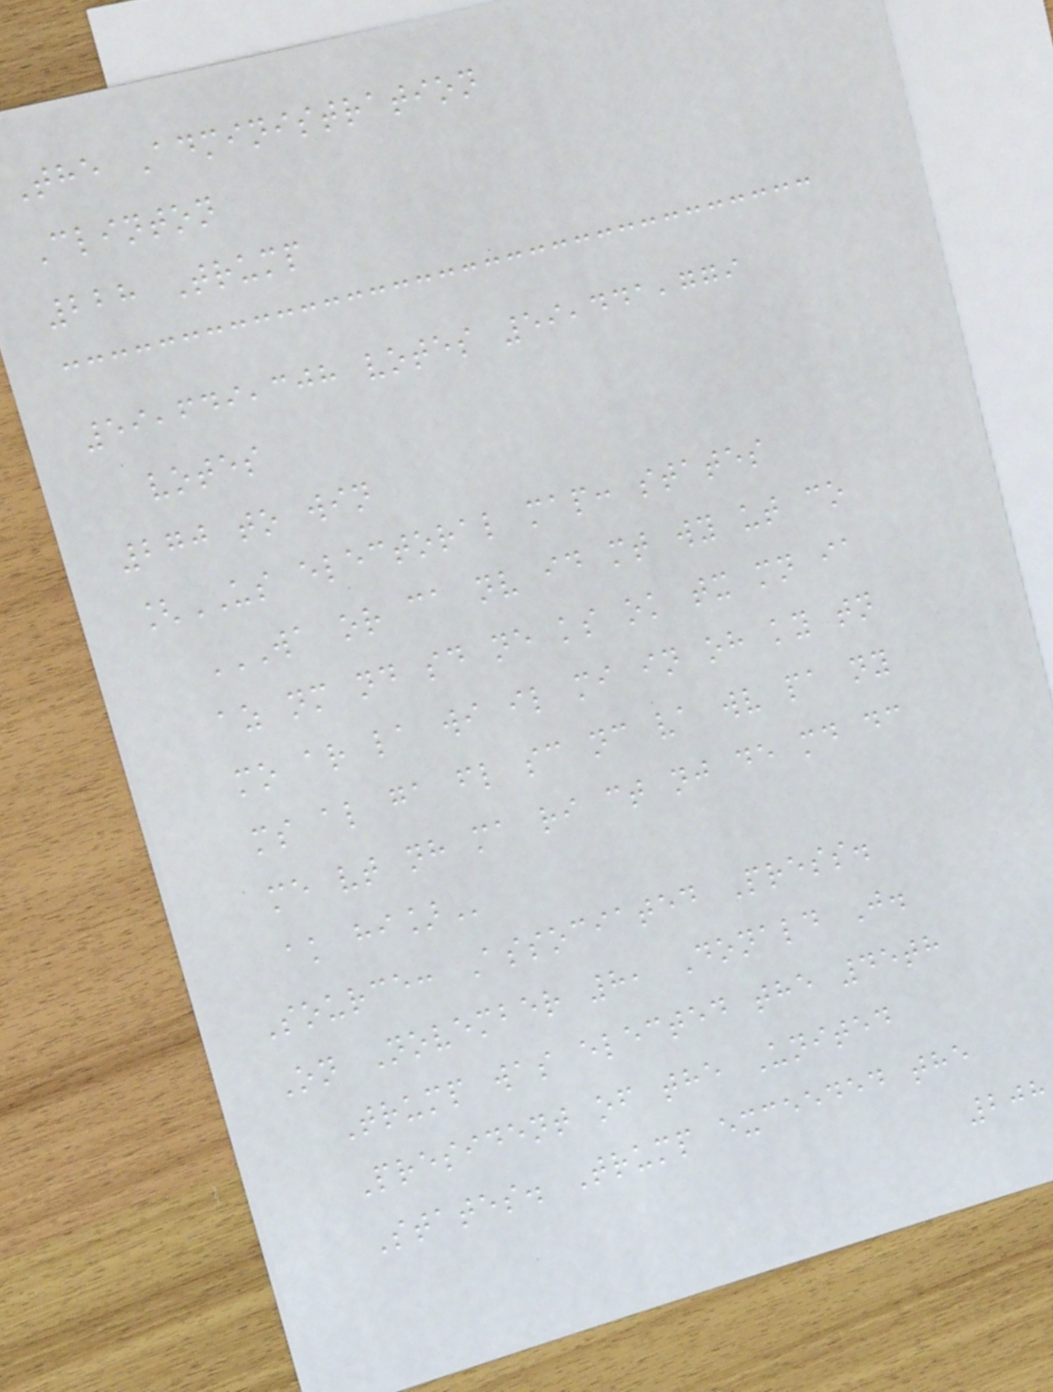The Administration
Clinton
228 Trump
59,649,308 votes 59,441,779
votes
270 to win
[US electoral map: states
WA OR CA NV ID MT WY UT CO
AZ NM ND SD NE KS OK TX MN IA
MO AR LA WI IL MI IN OH KY TN
MS AL GA FL SC NC VA WV PA NY
ME VT NH MA RI CT NJ DE MD DC
AK HI]
Source: Associated Press.
On November 8, Donald J.
Trump was elected the 45th
President of the United
States. Trump exceeded the
208
